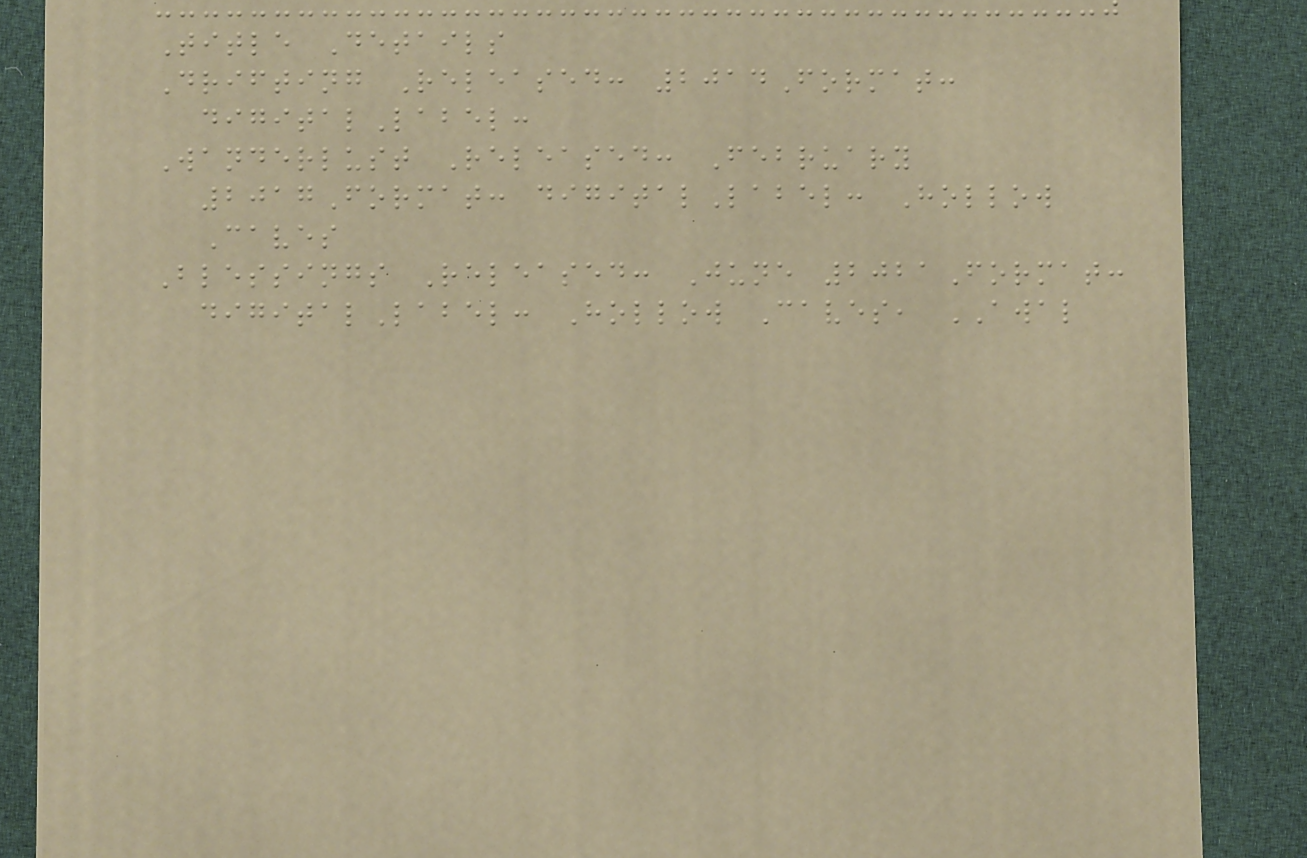Title Details
Drifting Released: 2014Format:
digitalLabel:
Wanderlust Released: February
2017Format: digitalLabel: Hollow
Caves
Blessings Released: June 2021Format:
digitalLabel: Hollow Caves, AWAL
